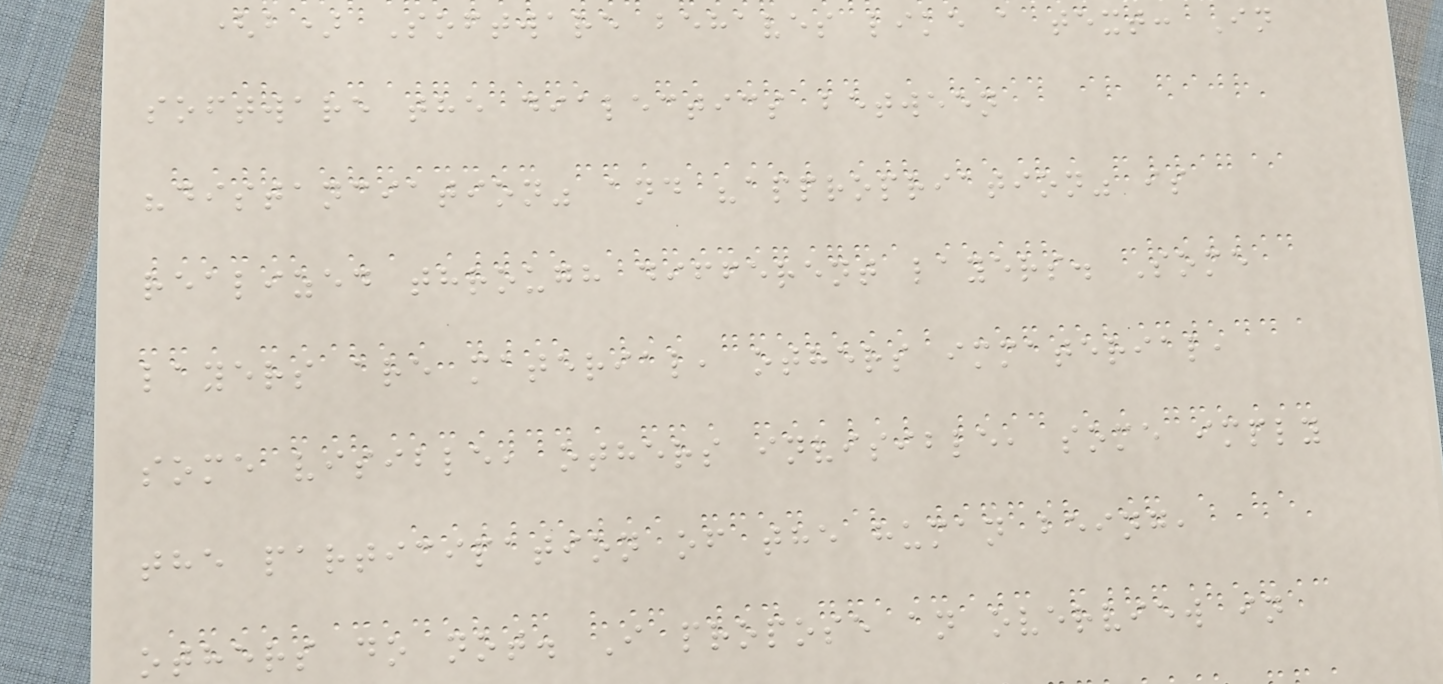(b) Software behaves like a text: In
software the dialectics between
"distanciation" and "appropriation" is
realized through different layers. Some
layers are material, others immaterial,
some visible, others invisible, some imply
the participation of the human being,
others do not. I propose an overview in
